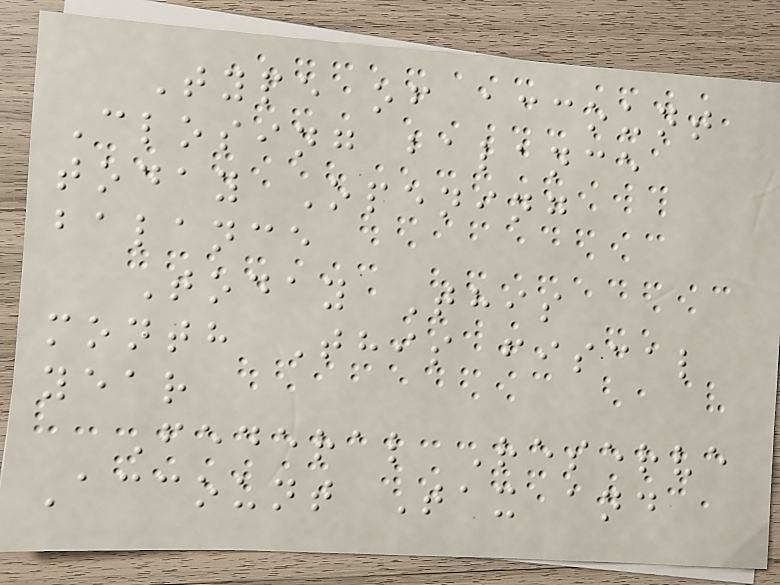Type of account
Closing balance
today Opening
balance
Today This
month This fiscal
year
Federal Reserve
Account Tax and
